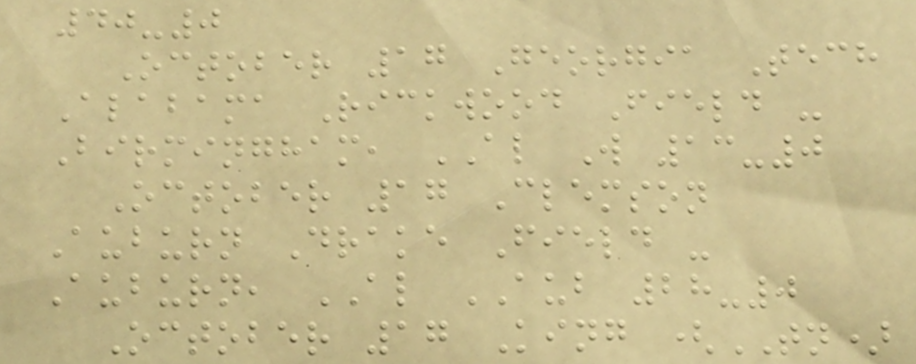40-0
October 17 Georgia Tech
Alabama Rickwood Field -
Birmingham, AL W 13-0
October 17 Clemson
Auburn Drake Field -
Auburn, AL AUB 28-0
October 17 King (TN)
